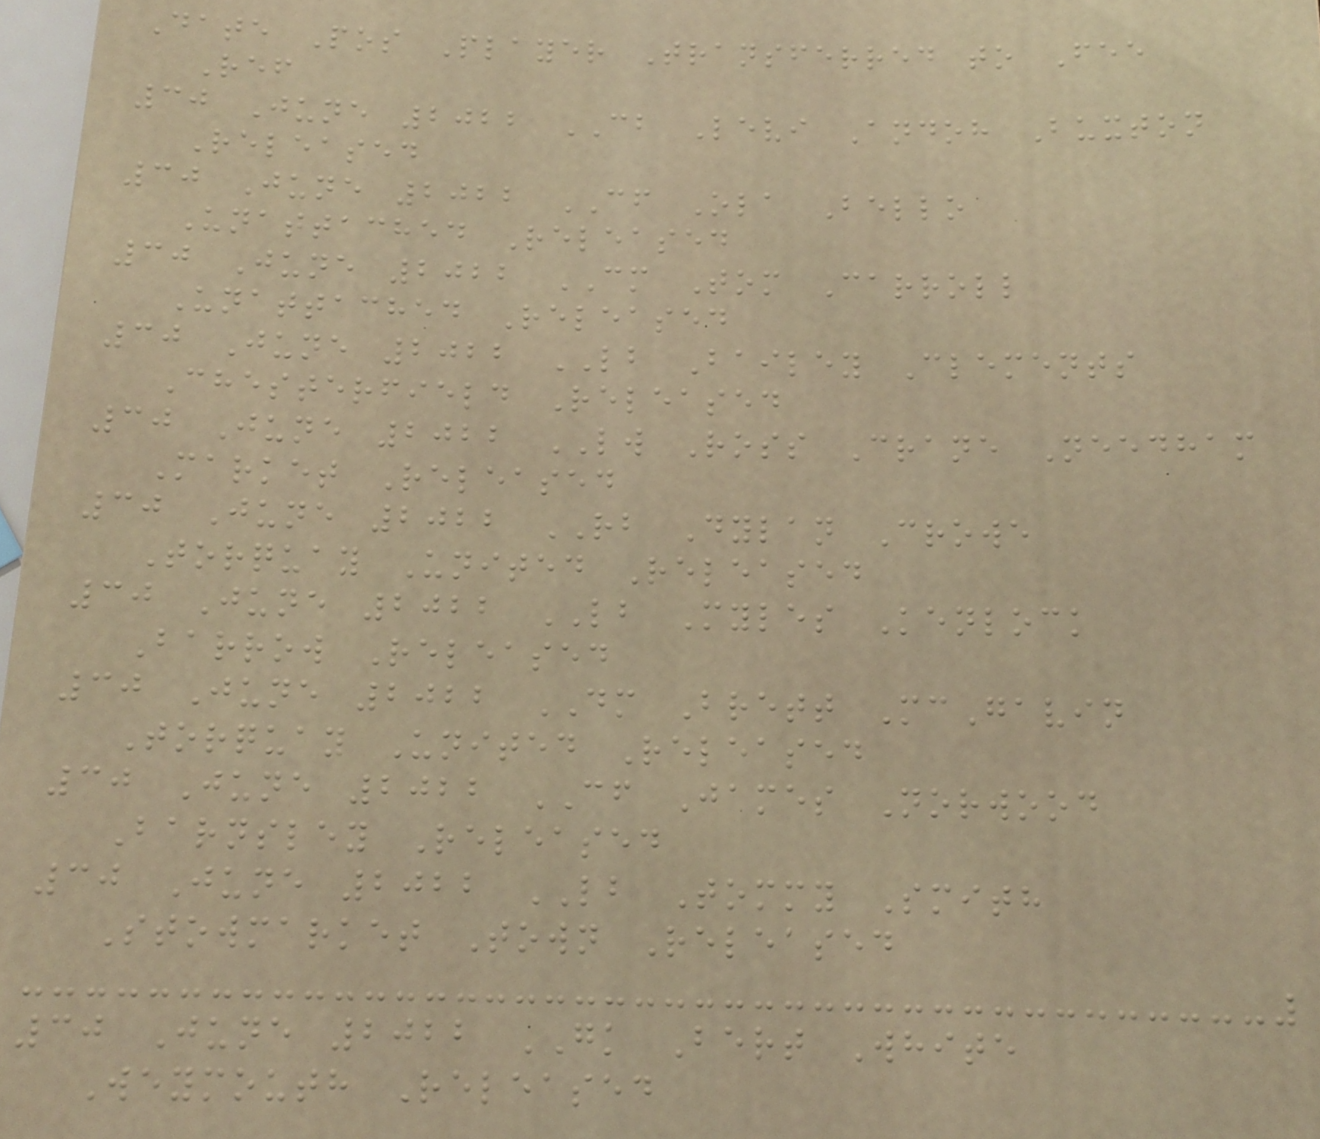Date Pos Player Transferred to Fee
Ref
30 June 2022 CB Levi Andoh Buxton
Released
30 June 2022 CF Ola Bello
Unattached Released
30 June 2022 CM Tom Carroll
Unattached Released
30 June 2022 LB Bailey Clements
Chesterfield Released
30 June 2022 LW Ross Crane Needham
Market Released
30 June 2022 RB Dylan Crowe
Torquay United Released
30 June 2022 LB Myles Kenlock
Barrow Released
30 June 2022 DM Brett McGavin
Torquay United Released
30 June 2022 CF James Norwood
Barnsley Released
30 June 2022 LB Tommy Smith
Stowmarket Town Released
30 June 2022 GK Bert White
Weymouth Released
